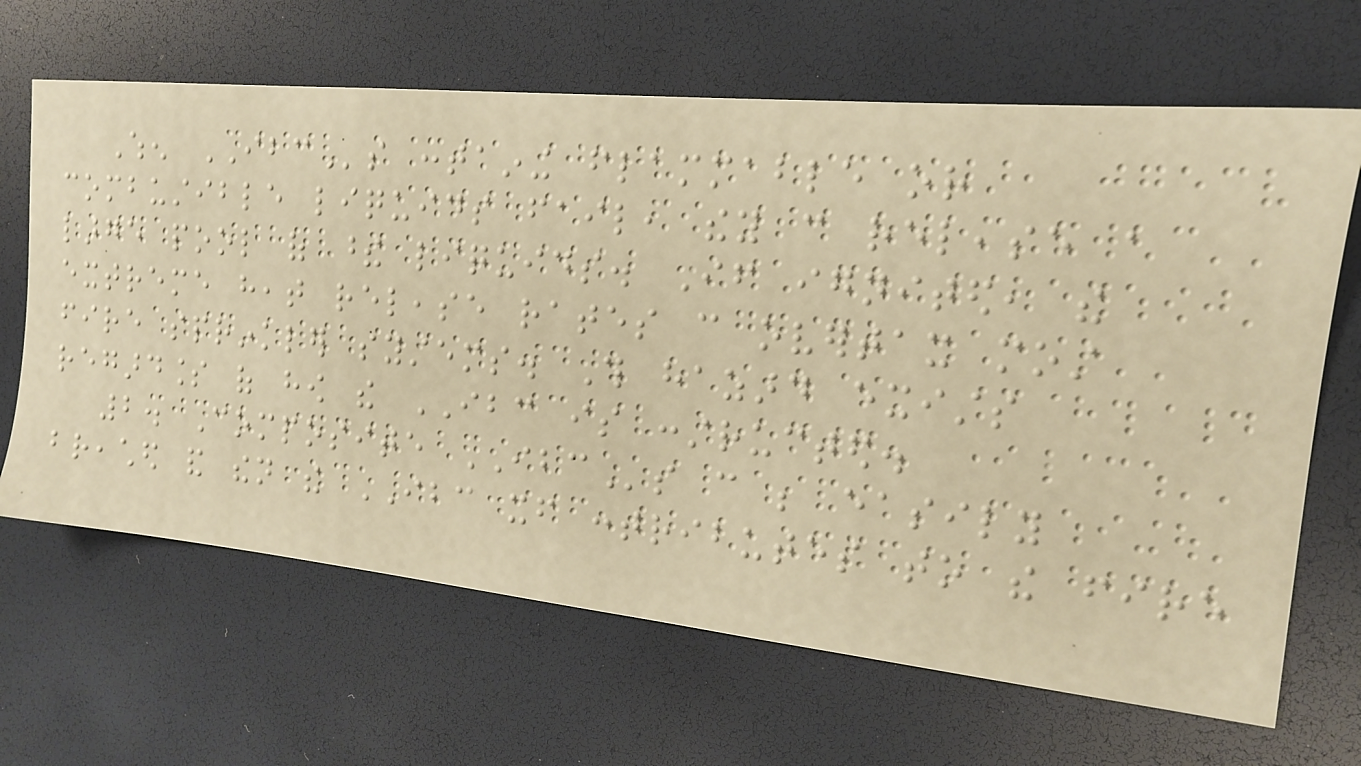When IBCs containing flammable or
combustible liquids fail, they can release a
large pool of these liquids. If ignited, the
extreme heat release rates can overtax most
fire sprinkler systems. This hazard exists
regardless of how the IBC is constructed.
2. Composite IBCs can be easily
breached and then the IBC itself contributes to the fire
